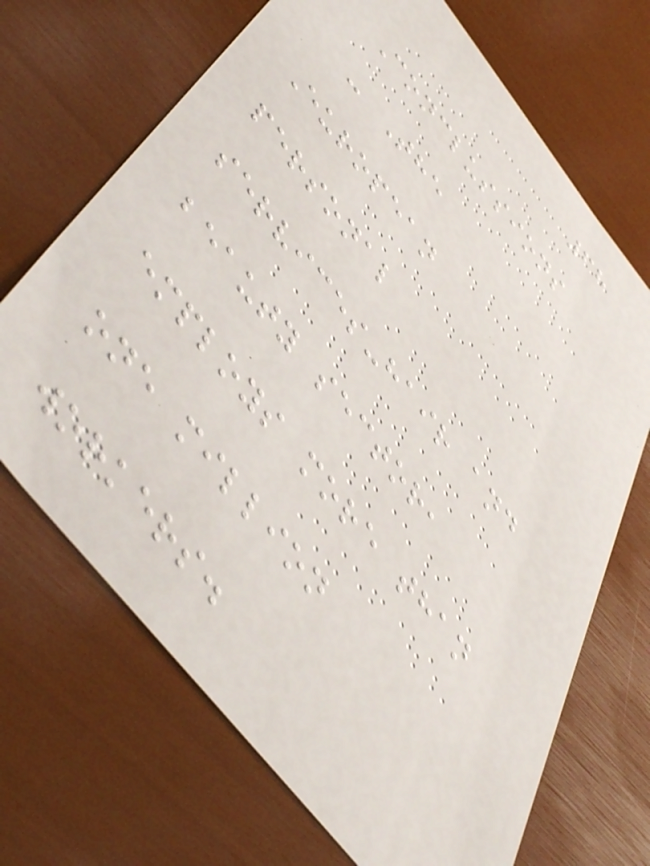68
Conclussions
- The
European
personal
services-hair and
beauty sector,
employs more than
one million
workers.
